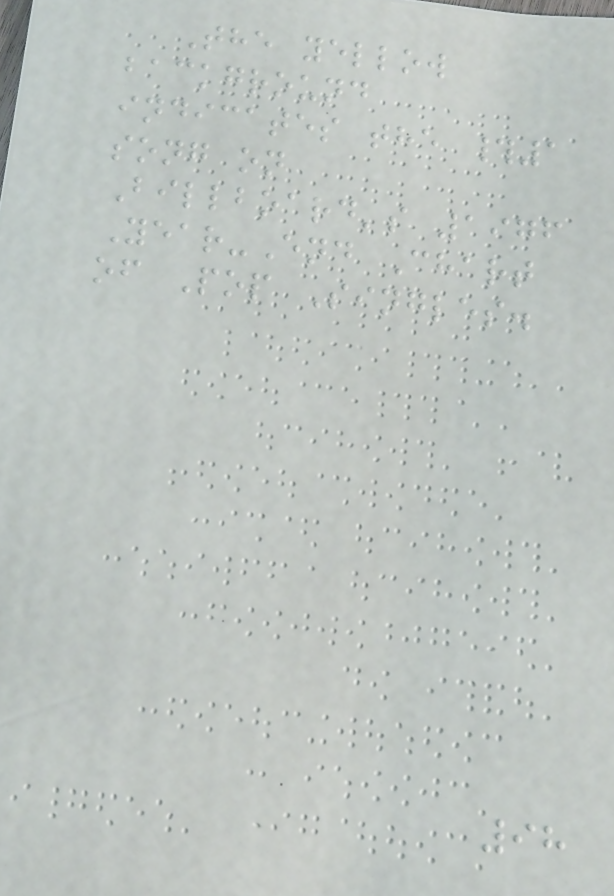The yellow
background
indicates the #1
song on
Billboard's 1976
Year-End Chart
of Pop Singles.
98
